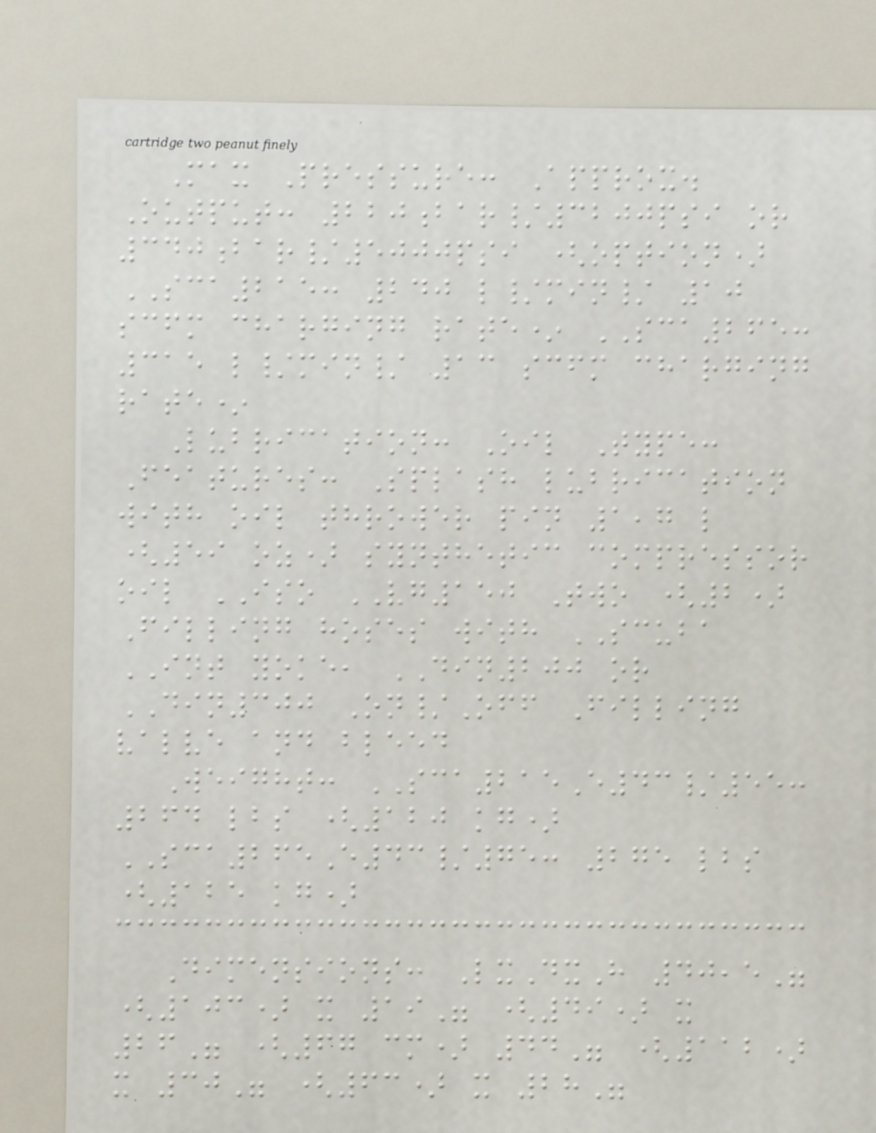Max Pressure: Approx.
Output: 220bar/3200psi or
340bar/5000psi (option)
SCA215: 240 l/min/ 10
scfm charging rate* SCA265:
315 l/min/ 13 scfm charging
rate*
Lubrication: Oil Type:
Features: Splash lubrication
with oil thrower pin 1,7 l
(59 oz) synthetic compressor
oil ISO VG150 Two (2)
Filling hoses with SCUBA
INT yoke, DIN200 or
DIN300 On/Off Filling
valve and bleed
Weight: SCA215E43/55:
264 lbs (120 kg)
SCA265E43/75: 275 lbs
(125 kg)
Dimensions: LxDxH 40,5"
(103) x 19" (49) x
26" (67 cm) 44" (112)
x 30" (63) x 28"
